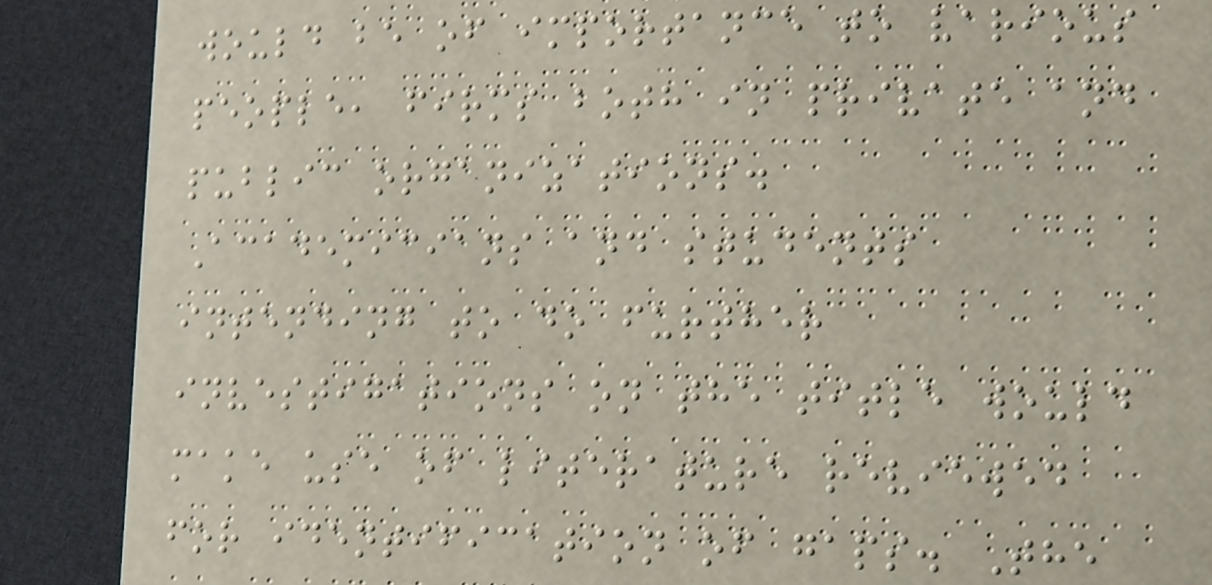would be of importance to various
people, firms both in private and
public organizations.
Academicians and students
intending to do further
investigations on the title would
make use of literature reviewed
for identification of gaps. The
